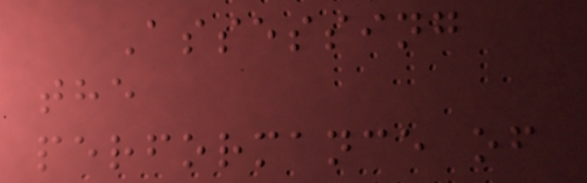Assessing
the
performance of
